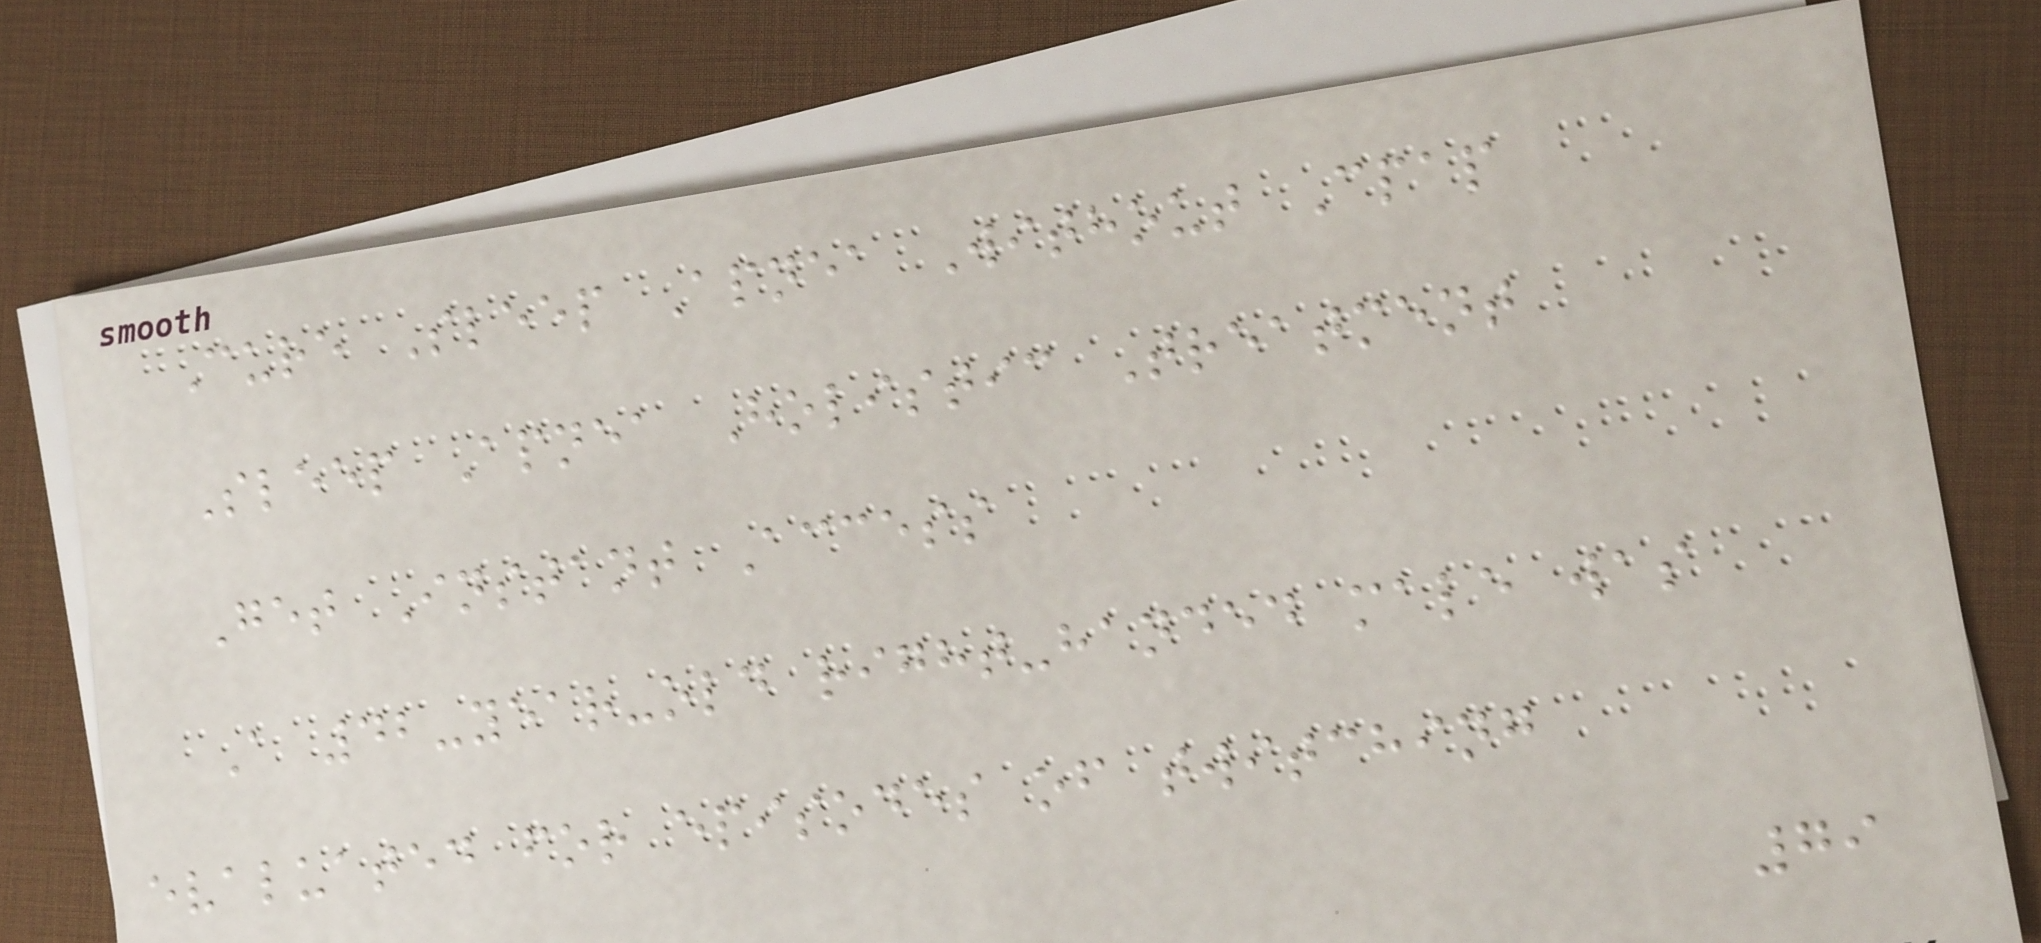Cure Sleep Apnea Without Cpap
Sleep Apnea Holistic Treatment
Get Instant Access
A 42-year-old right-handed male was
evaluated for episodes of twitching
79
